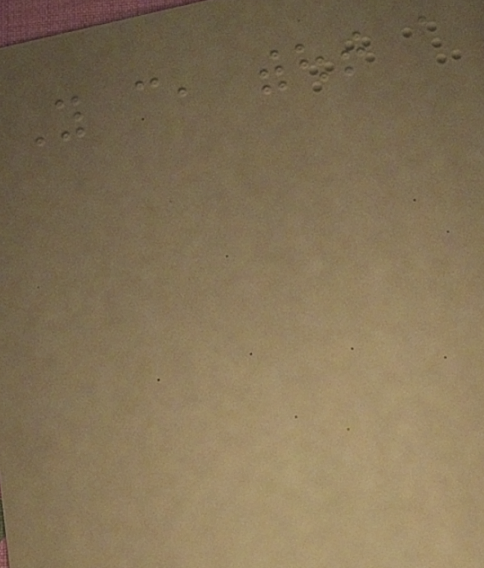You can, without a
